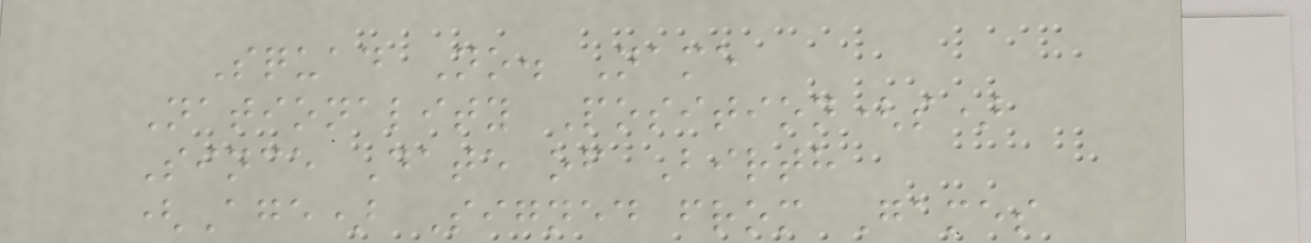Squad No. Name
Nationality Position(s)
Since Date of Birth
(Age) Signed from Games
